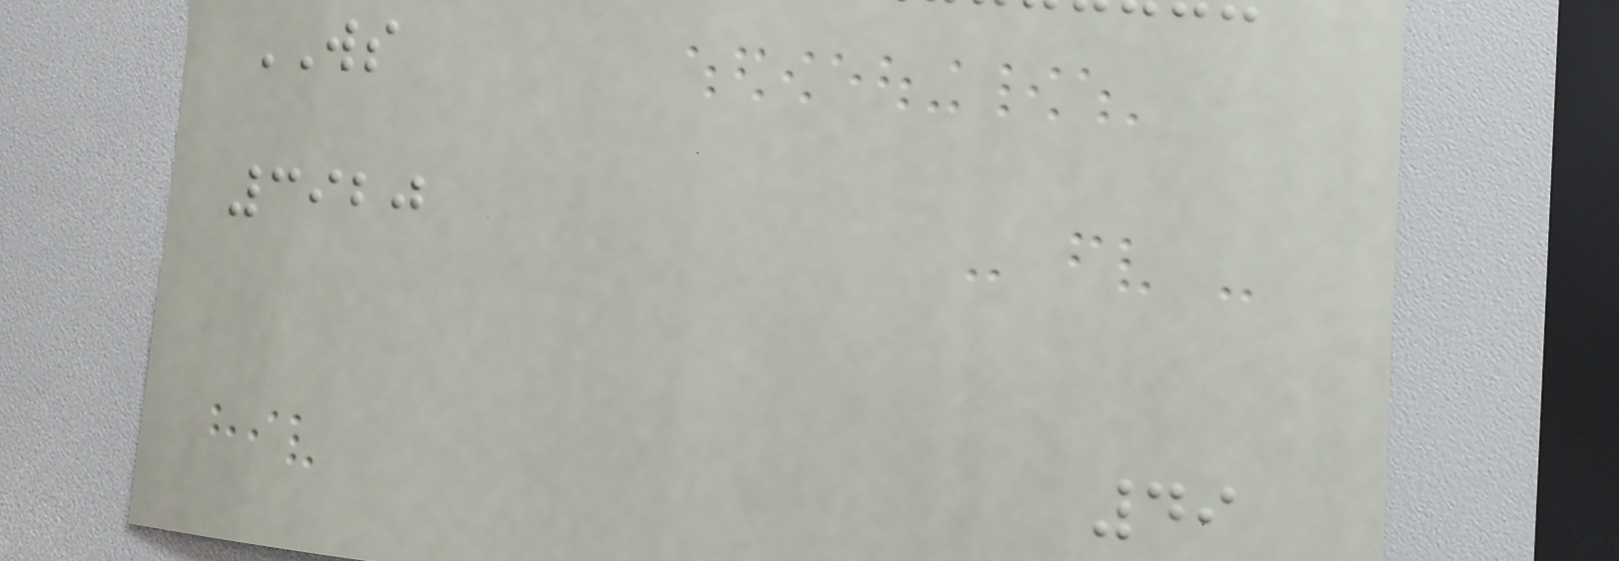WS
3920
49
